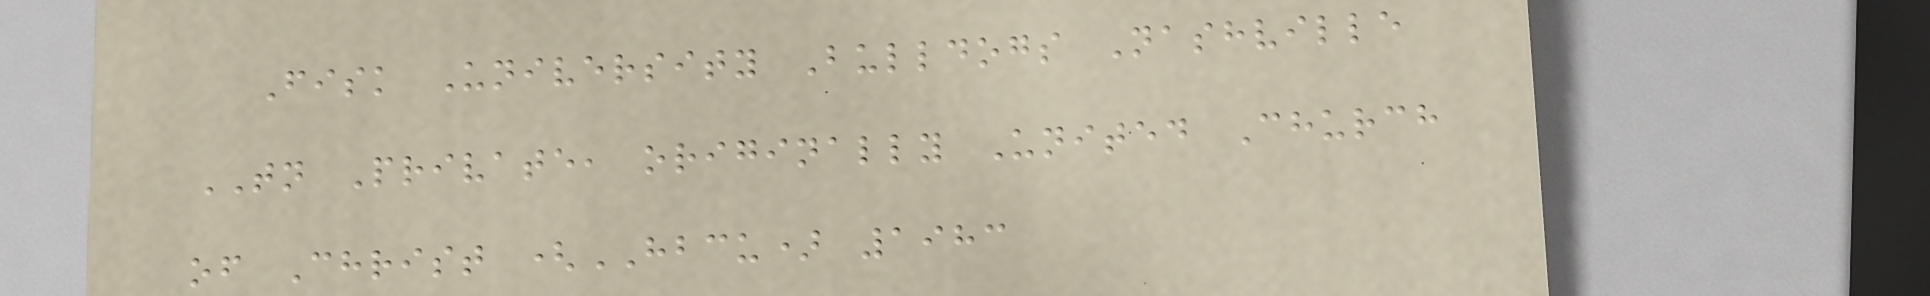Fisk University Bulldogs Nashville
TN Private, originally United Church
of Christ (HBCU) 1983
